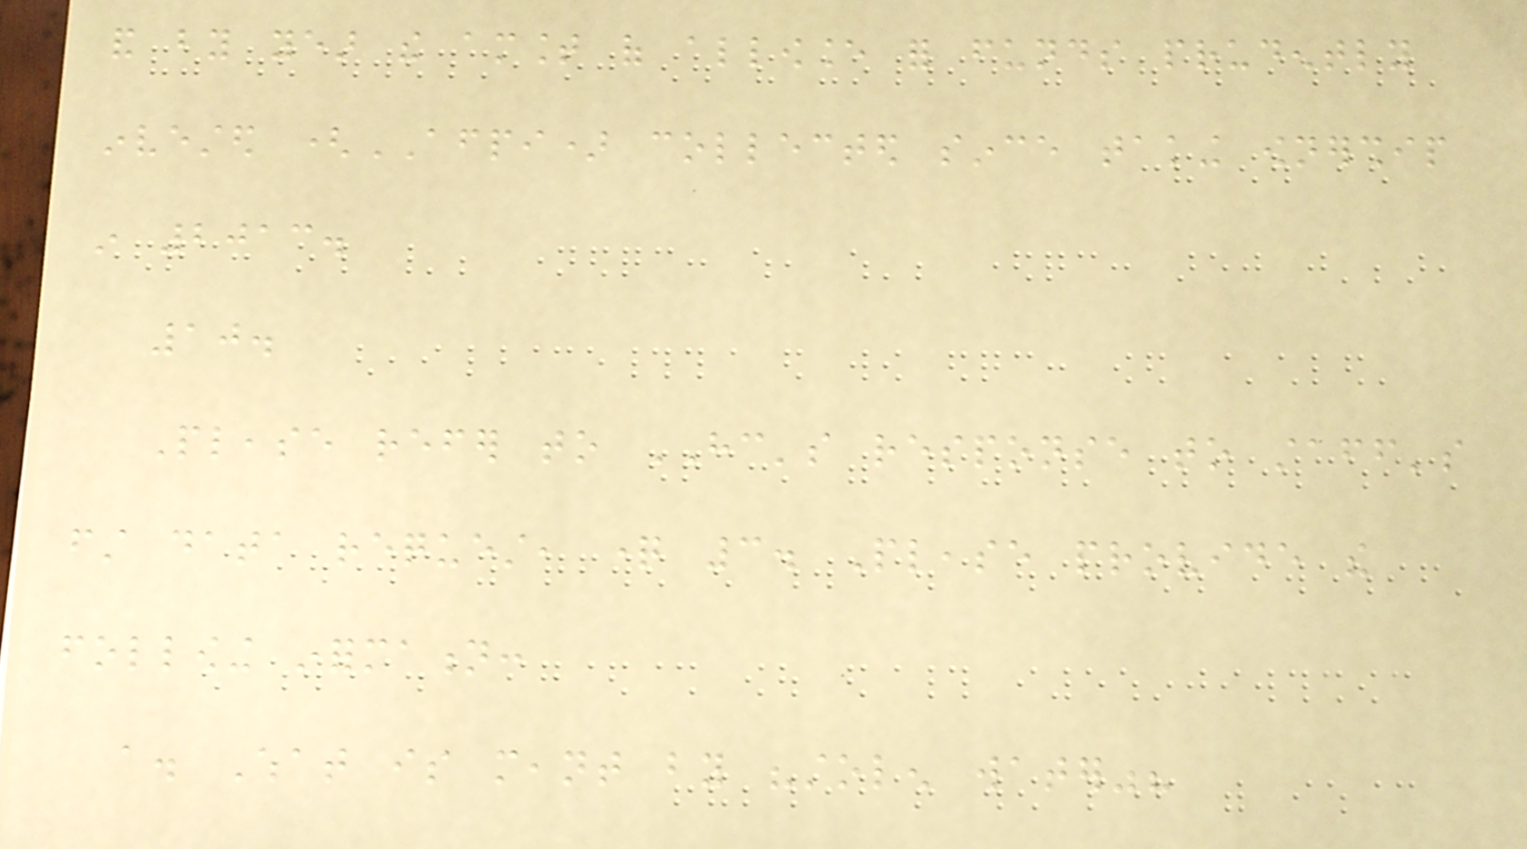and by year the amount of allowance for funds prudently
invested (AFPI) collected since taking ownership
in 2013.
10.
Please refer to HC's response to staff's
first data request, question 3. Please provide the
following information:
a. What is meant by "stolen water"?
